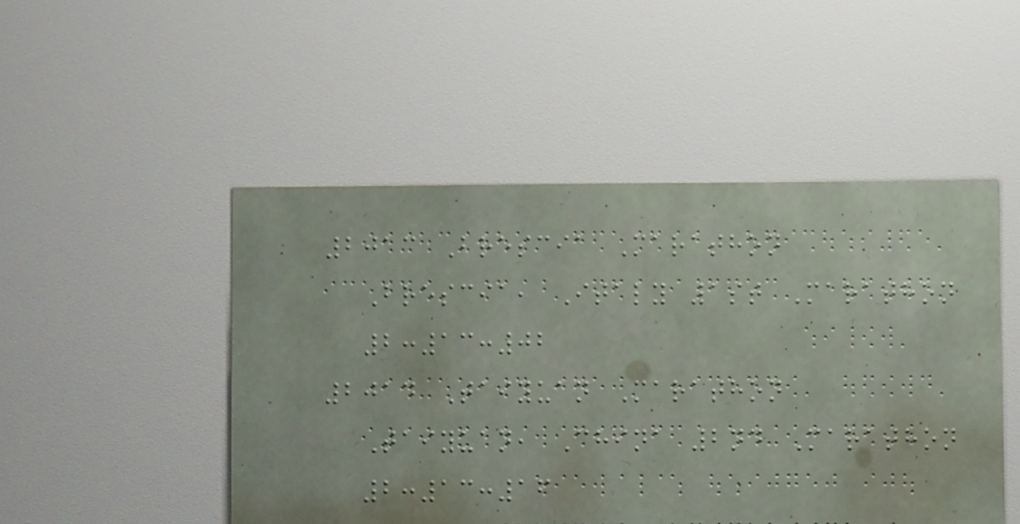2013 Brescia Marathon
Brescia, Italy 1st Marathon
2:13:02
2014 Taiyuan Marathon
Taiyuan, China 2nd Marathon
2:13:16
